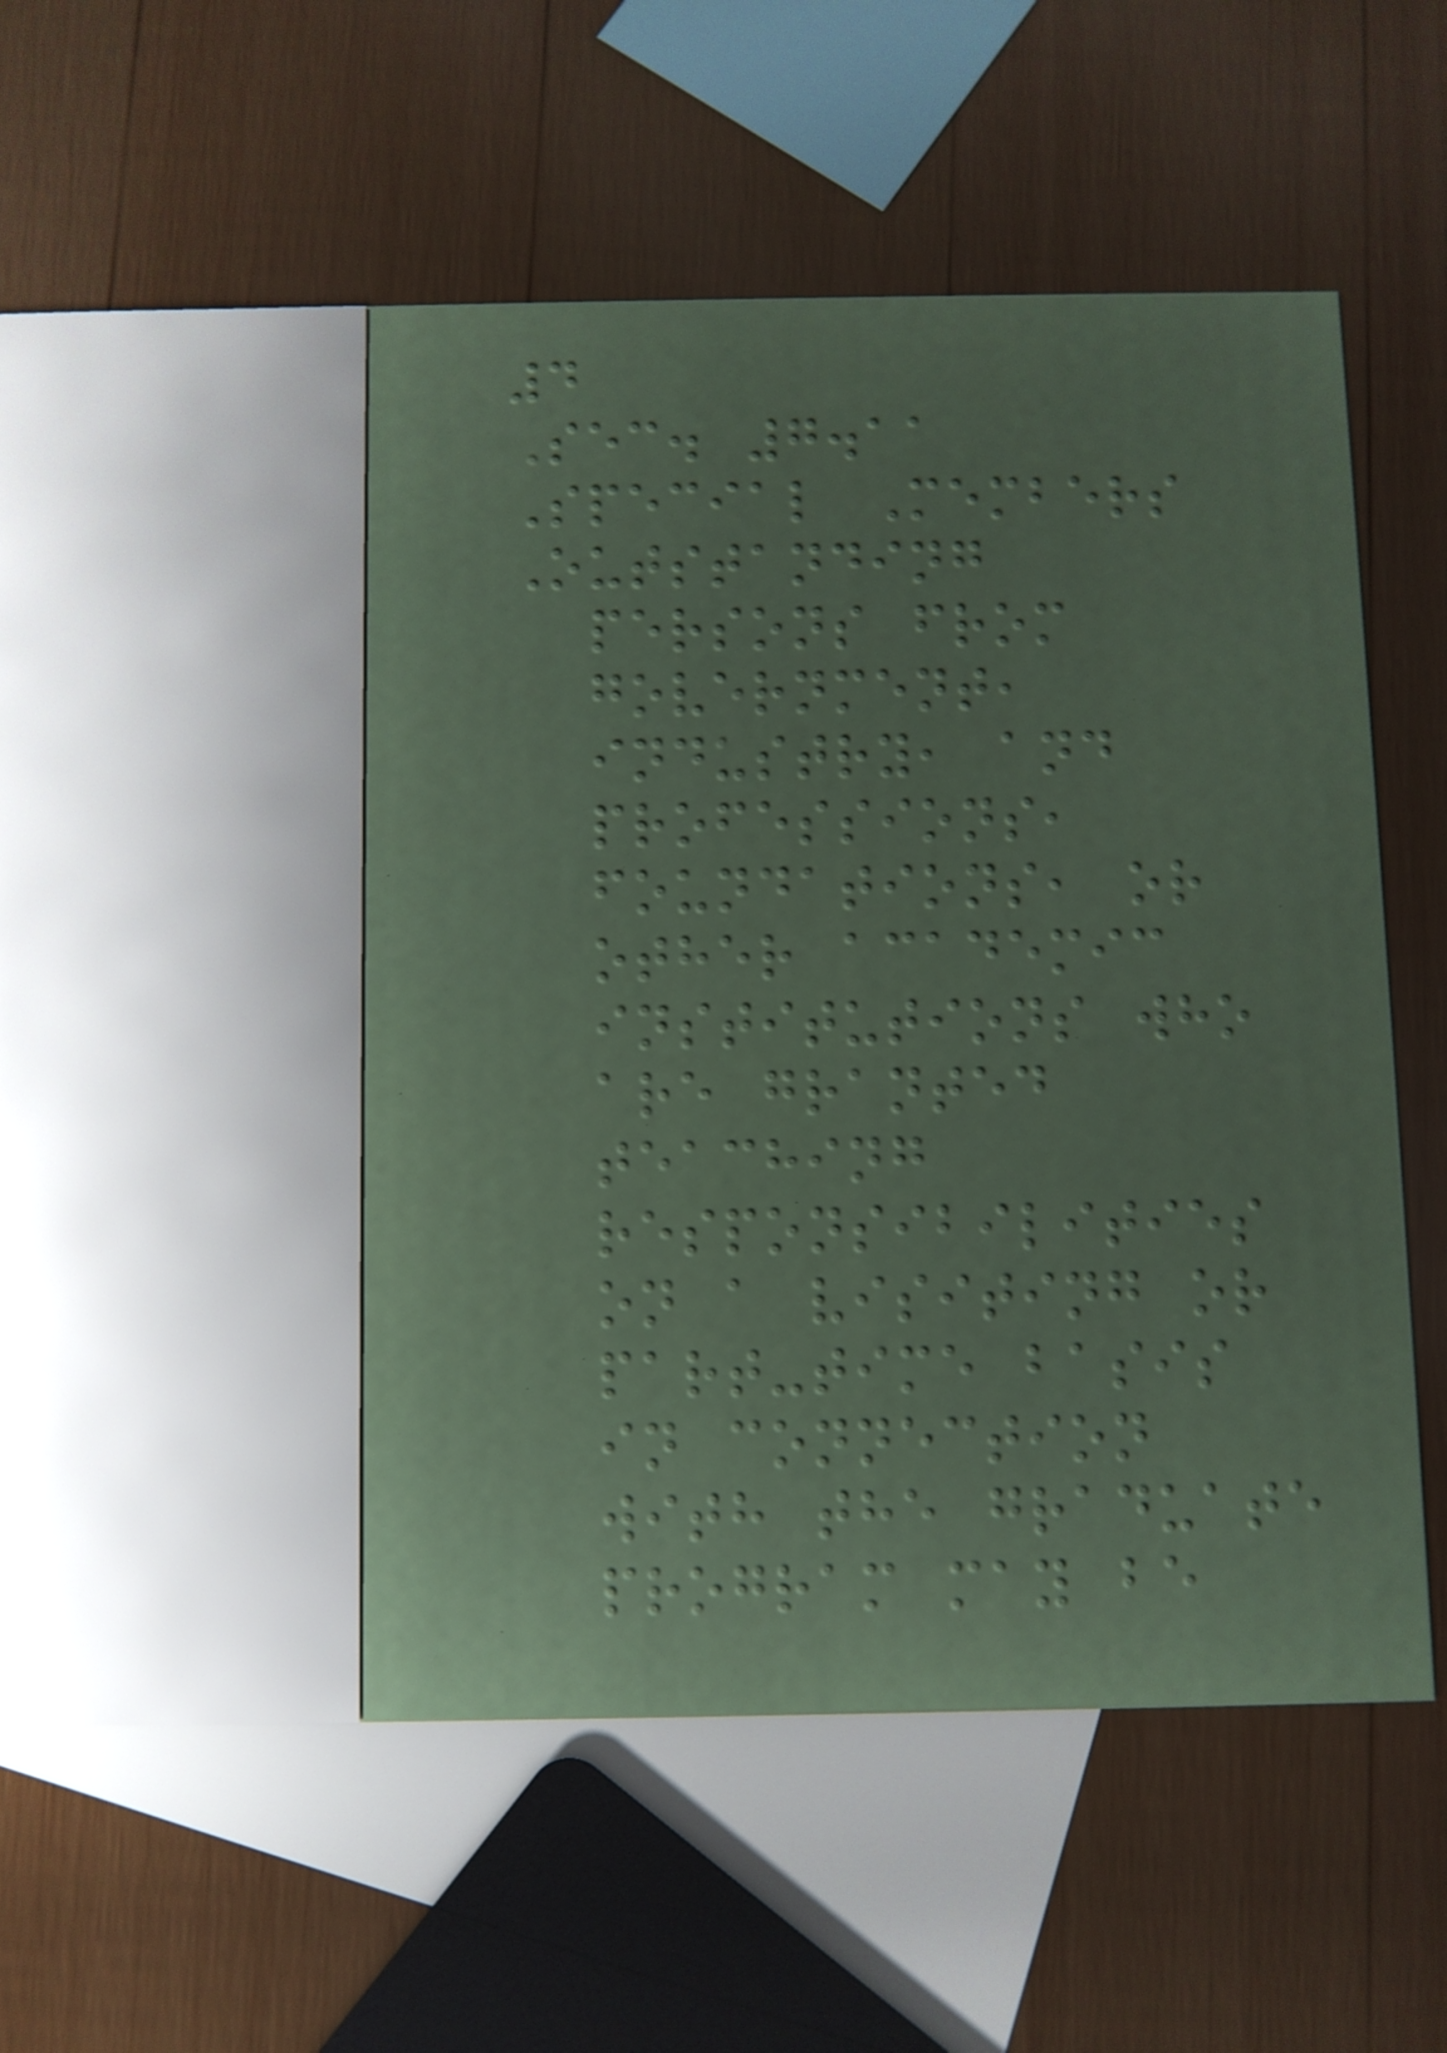4
Sec. 7.11
Special Members
Outstanding
persons from
government,
industry, and
professions,
foundations, or
other academic
institutions who
are granted
teaching
responsibilities
on a visiting or
part-time basis
in connection
with the graduate
program may be
